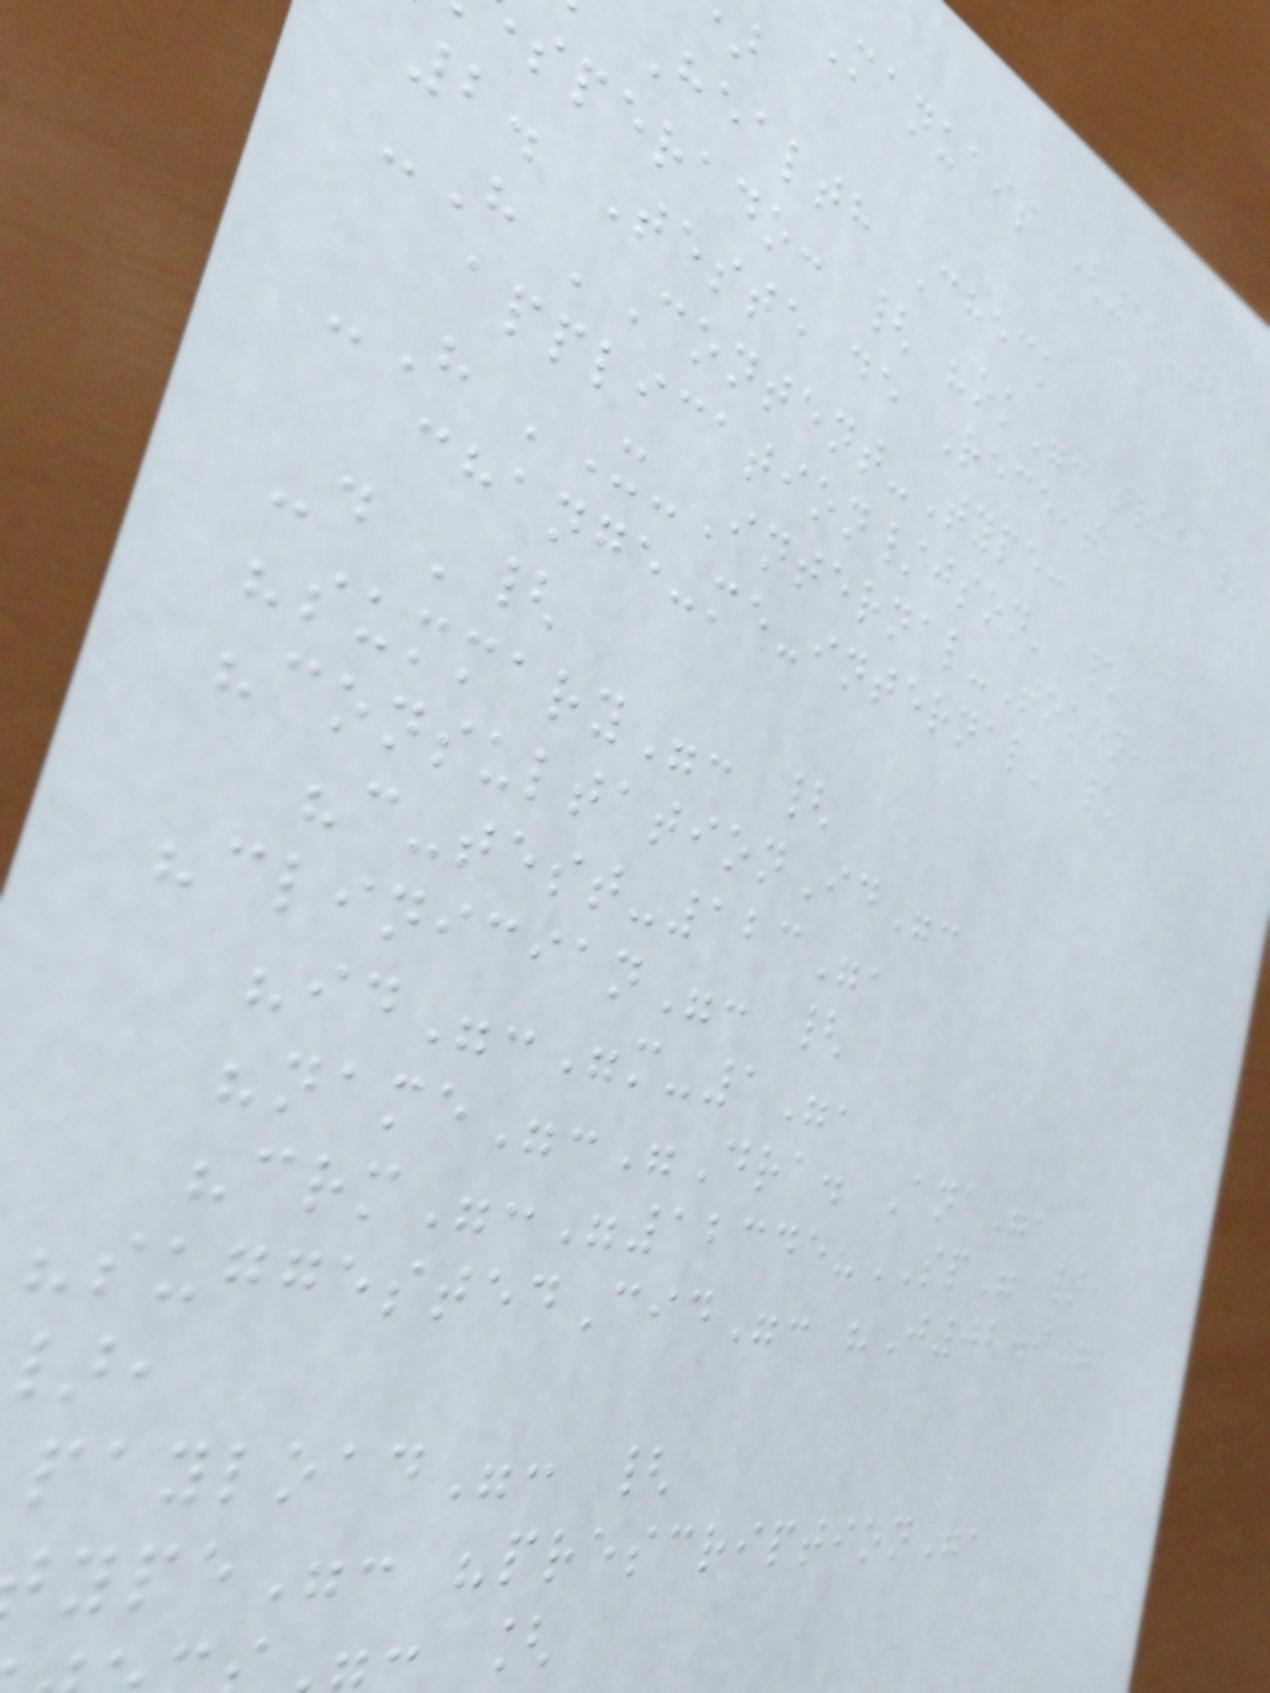Manuais (15-20
Health Check
sperado: { "ok": true }
2. Teste de Receita
-H 'Content-Type:
application/json' \
-H 'X-Internal-Token:
change-me-internal' \
-d '{
"summary": {
"consultationId":
"c-test-123",
"clinician": {
"id":"m-1",
"name":"Dra. Ana",
"crm":"12345-SP" },
"suggestedCid": "J02.9",
payload": {
ype": "prescription",
: [
